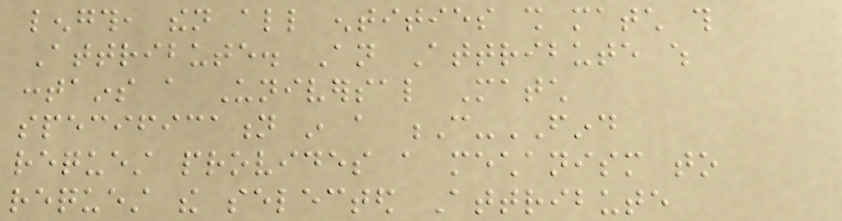length, then all entities shall match this
Attribute. An Attribute which
contains a Universal Match
specification in a C-FIND
request provides a mechanism to
request the selected Attribute
